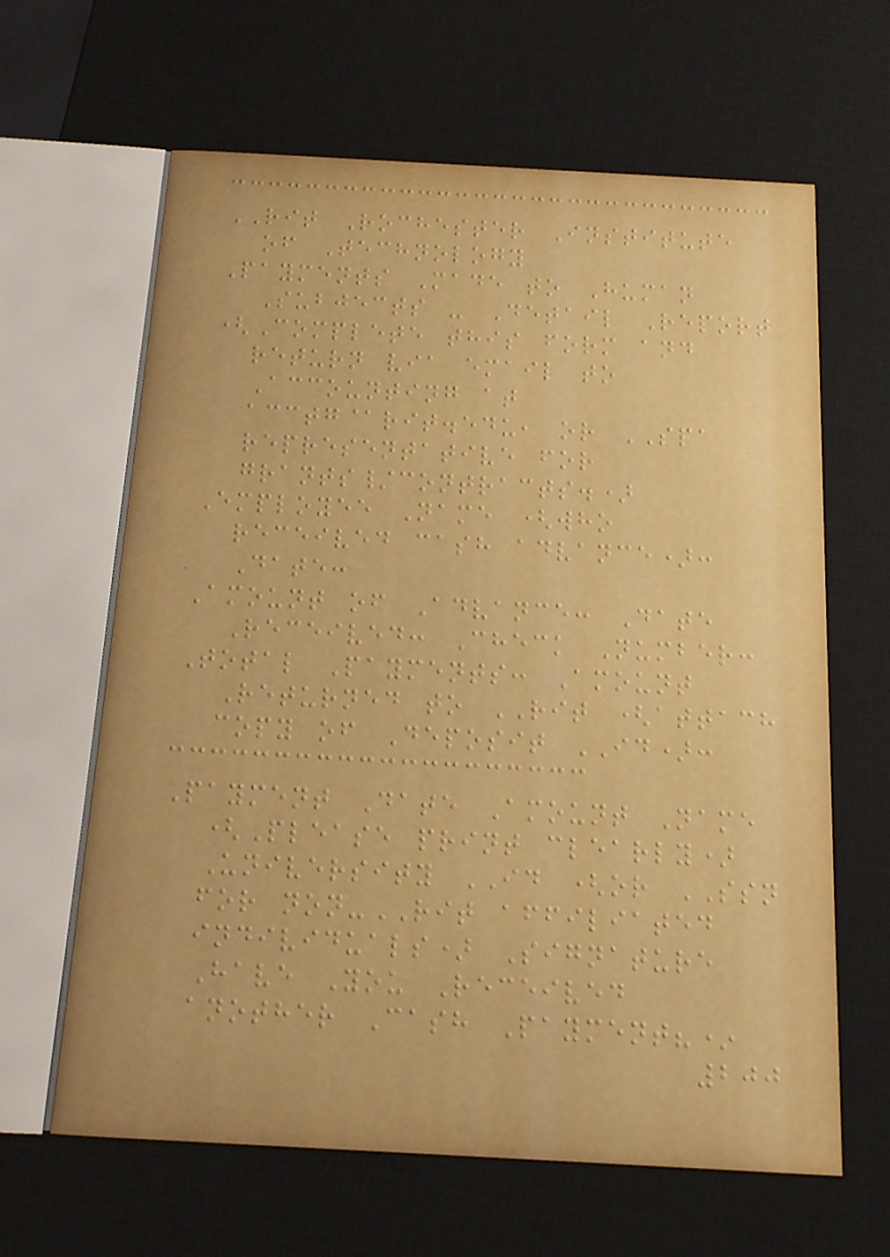RIT Rochester Institute
of Technology
Payments Made to Human
Subjects - Detail Report
(Complete this form and
return via email to
Accounting at
acctg@rit.edu, or SPA
representative for
grants/contracts.)
Employee Name (who
received cash advance):
Date:
Amount of Advance: Date
Received: Check Number:
Total Payments: Amount
Returned to RIT (attach
copy of Deposit ID):
Payment Date Amount Name
(Please print clearly)
University ID (or SSN
for non-RIT affiliated
individuals) Signature
Have You Received
another Cash Payment?*
200
